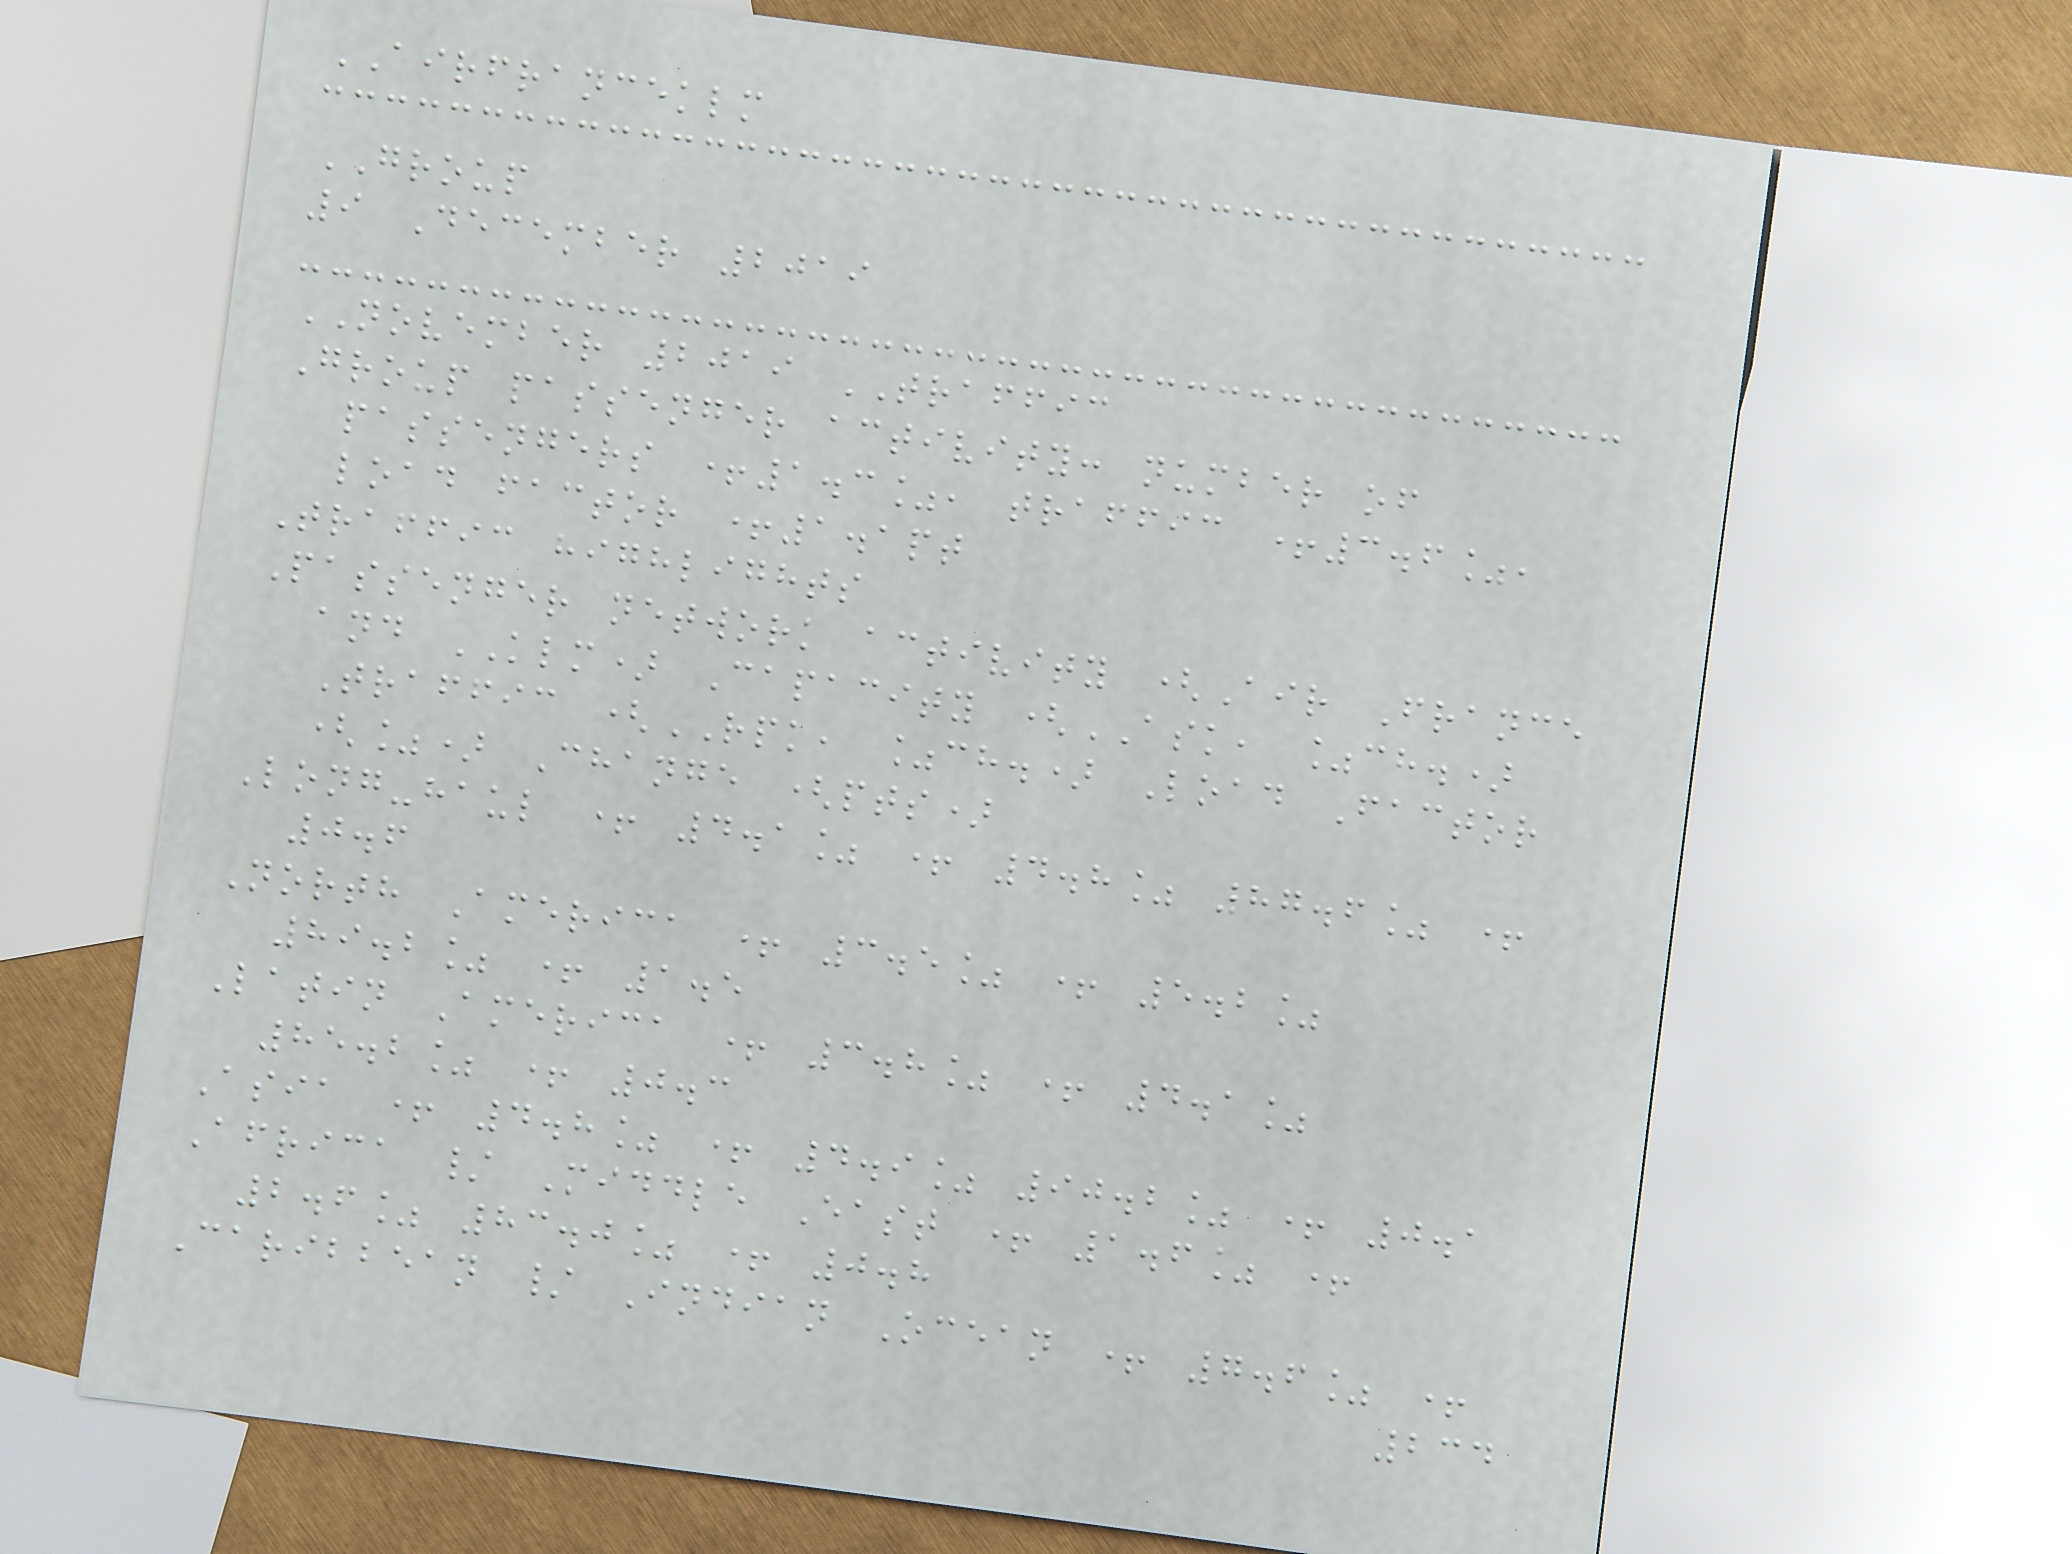AIRFRANCEKLM
GROUP
9 December 2019
NOVEMBER 2019 TRAFFIC
Group passenger activity: number of
passengers +1.3%, traffic +3.6%,
load factor +1.1pt
Traffic highlights
Passenger network activity (Air France
and KLM) Capacity (ASK, %ch.)
Traffic (RPK, %ch.) Load Factor
(%) Change (pts)
Long-haul + 4.1% + 4.8% 87.6% +
0.6
North America + 3.5% + 5.2%
89.2% + 1.5
Latin America + 3.8% + 4.1%
85.2% + 0.3
Asia + 4.8% + 4.9% 90.2% + 0.1
Africa / Middle East + 1.6% +
2.6% 83.0% + 0.8
Caribbean / Indian Ocean + 7.6% +
234
